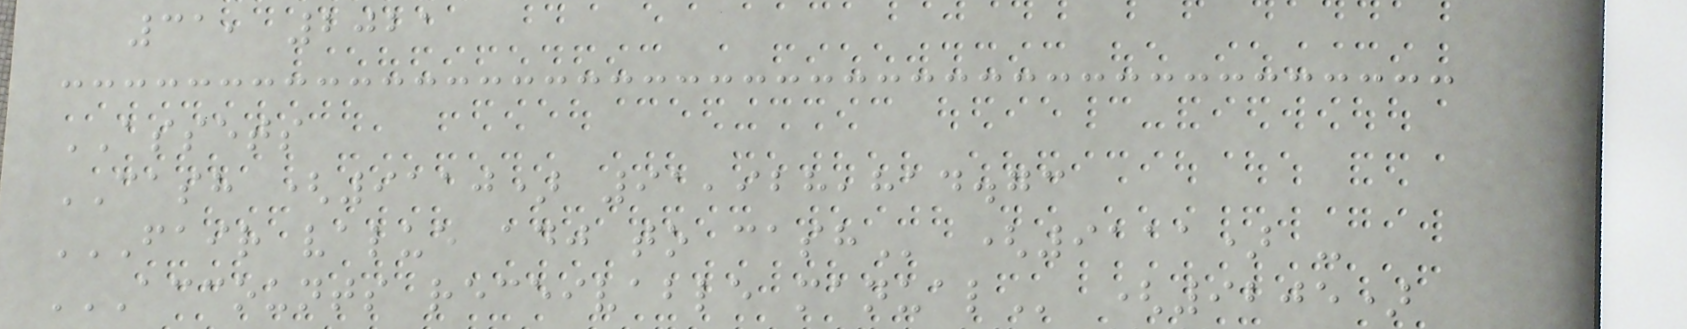31, 2021
ASSETS
CASH (9110) 91,928,814.73
FAIR VALUE ADJ TO CASH (9111) -
ACCOUNTS RECEIVABLE MANUAL (9205)
